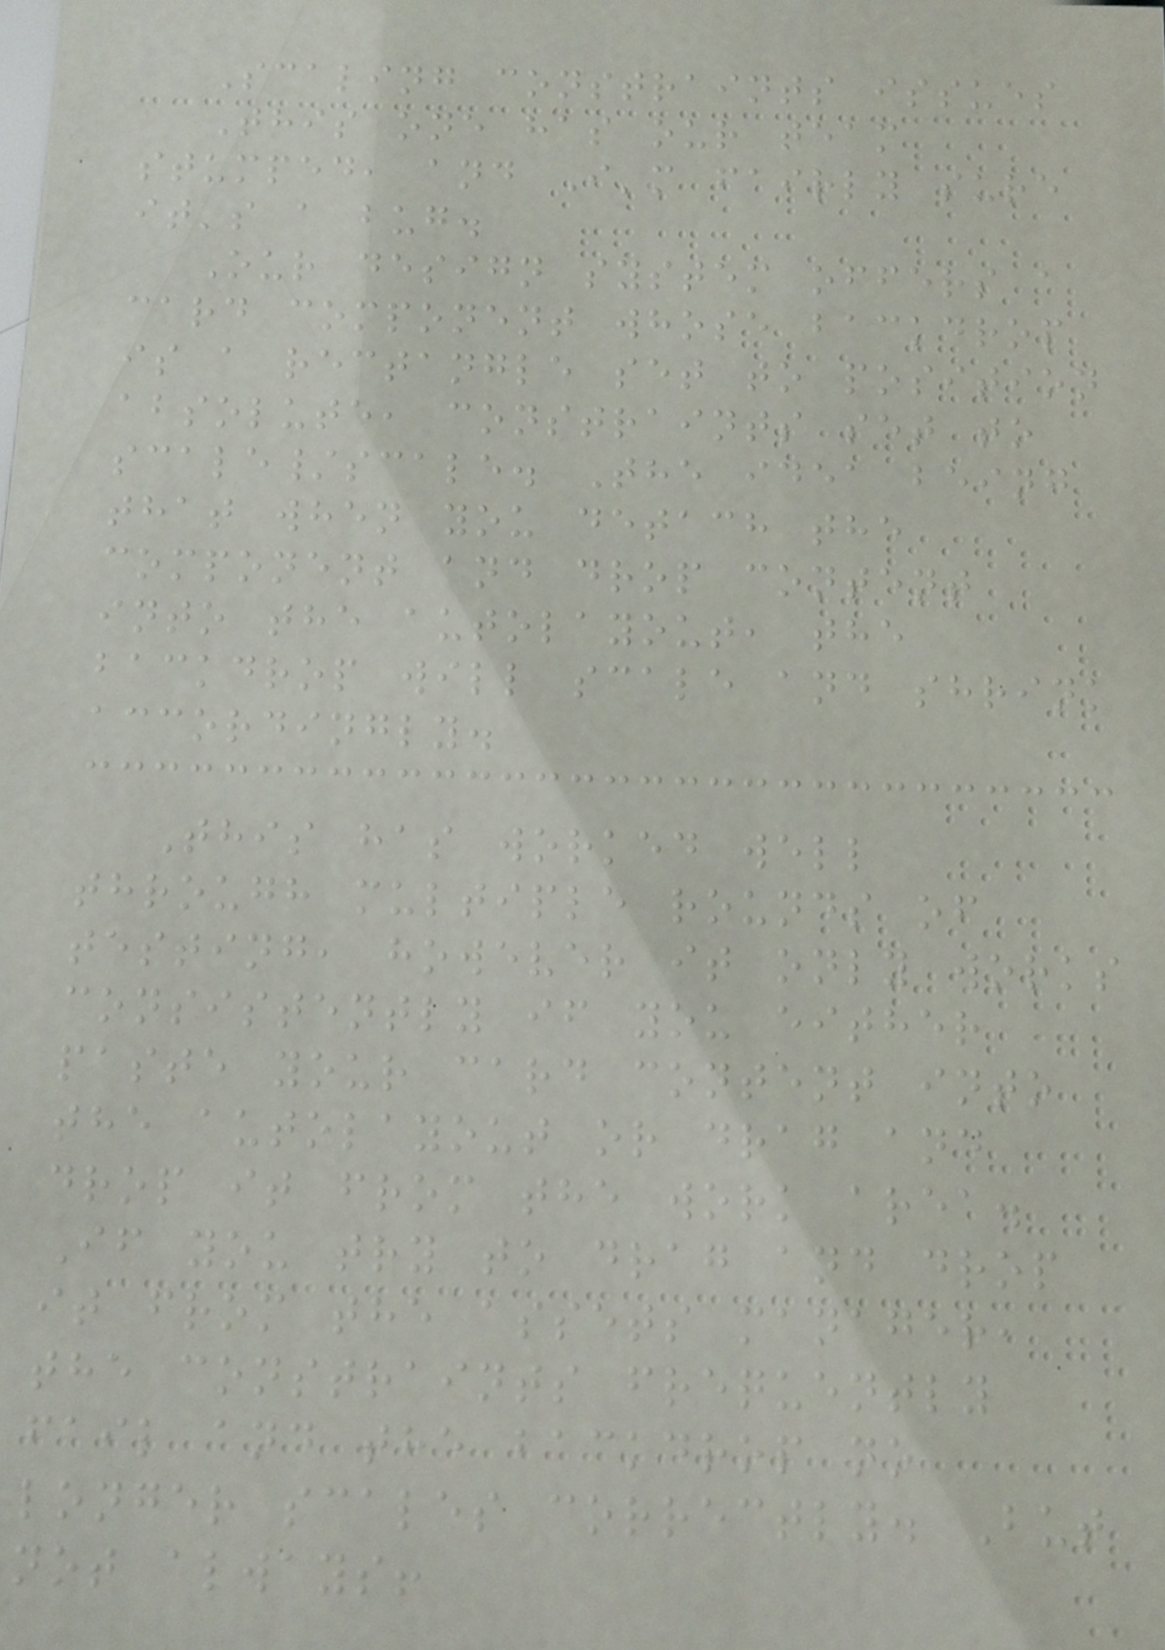Scaling constraints issues
This one has our team
stumped, and I'm fairly sure
it's a bug.
Our design system offers a
card component whose backdrop
is a rectangle set to position
absolute, constraints set to
scale/scale. The idea being
that when you detach the
component and drop content
into the autolayout, the
backdrop will scale and shrink
accordingly.
This has worked well
through multiple rounds of
testing, however it only works
consistently if you either
paste your card content into
the autolayout or drag and
drop it from the work area.
If you try to drag and drop
it from the assets manager,
the constraints frequently
fail and the backdrop no
longer scales correctly. But
not always!
